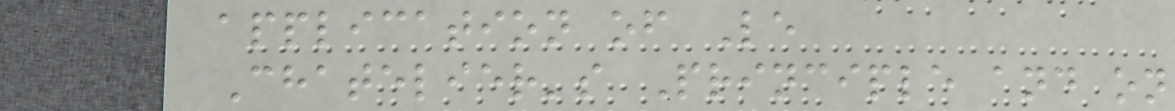application of Le
Chatelier's Principle and on
